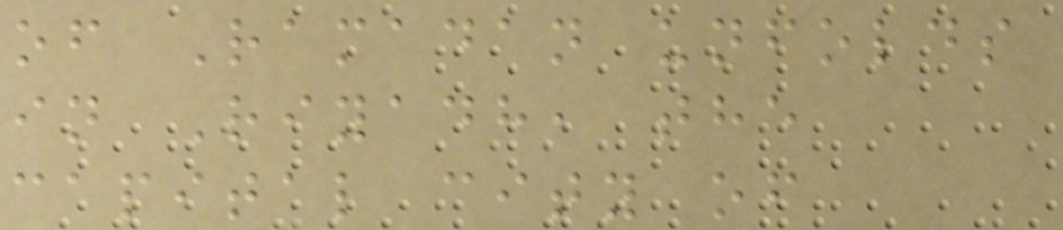of Ramadan unfolds
in Riyadh, the
capital city of
